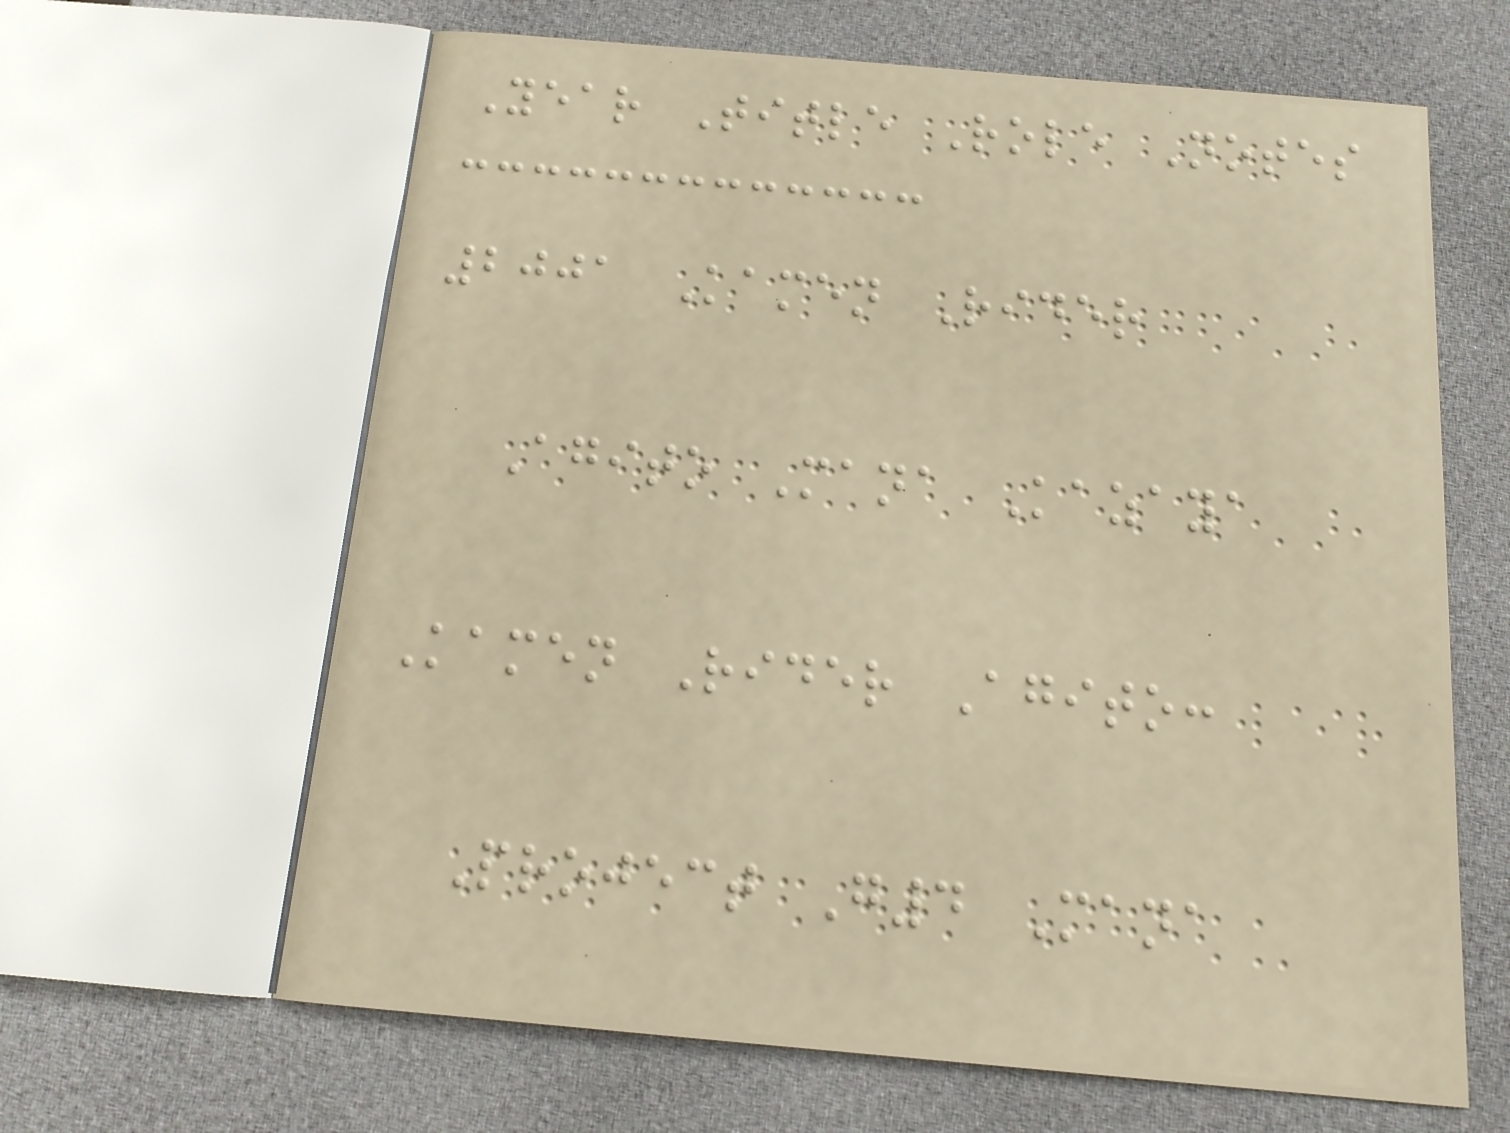Year Title Role Notes
2001 Kamen Rider
Agito Mana Kazaya
Kamen Rider Agito:
Project G4 Mana
